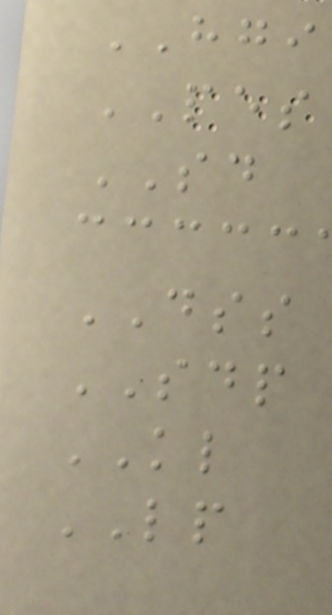HGI
PES
SD
DSS
SDP
KL
LP
